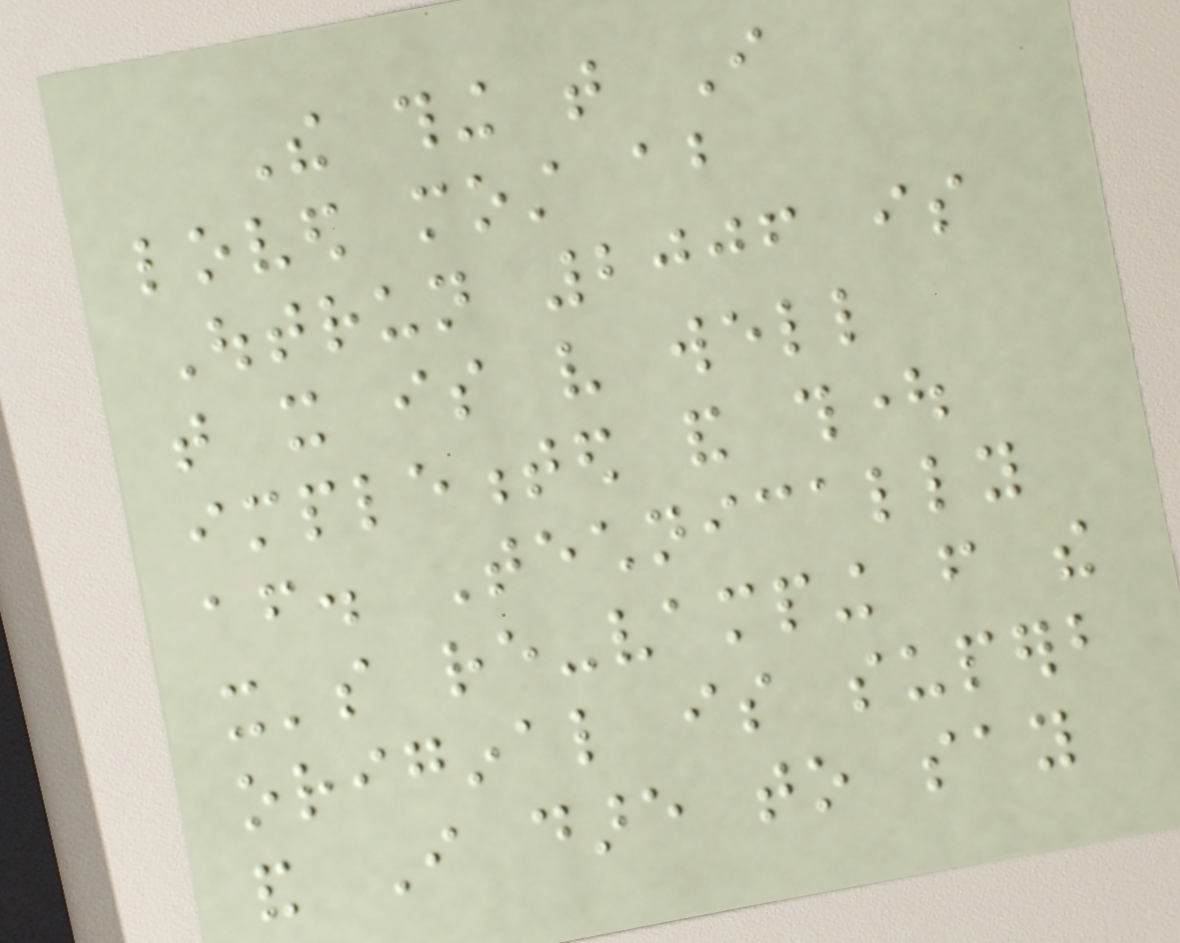The thing that I
loved most about
Outrun 2006 is
that it is very well
implemented and thought
after. Technically
it's re-vamping from the
original is superb
and I dare to say
